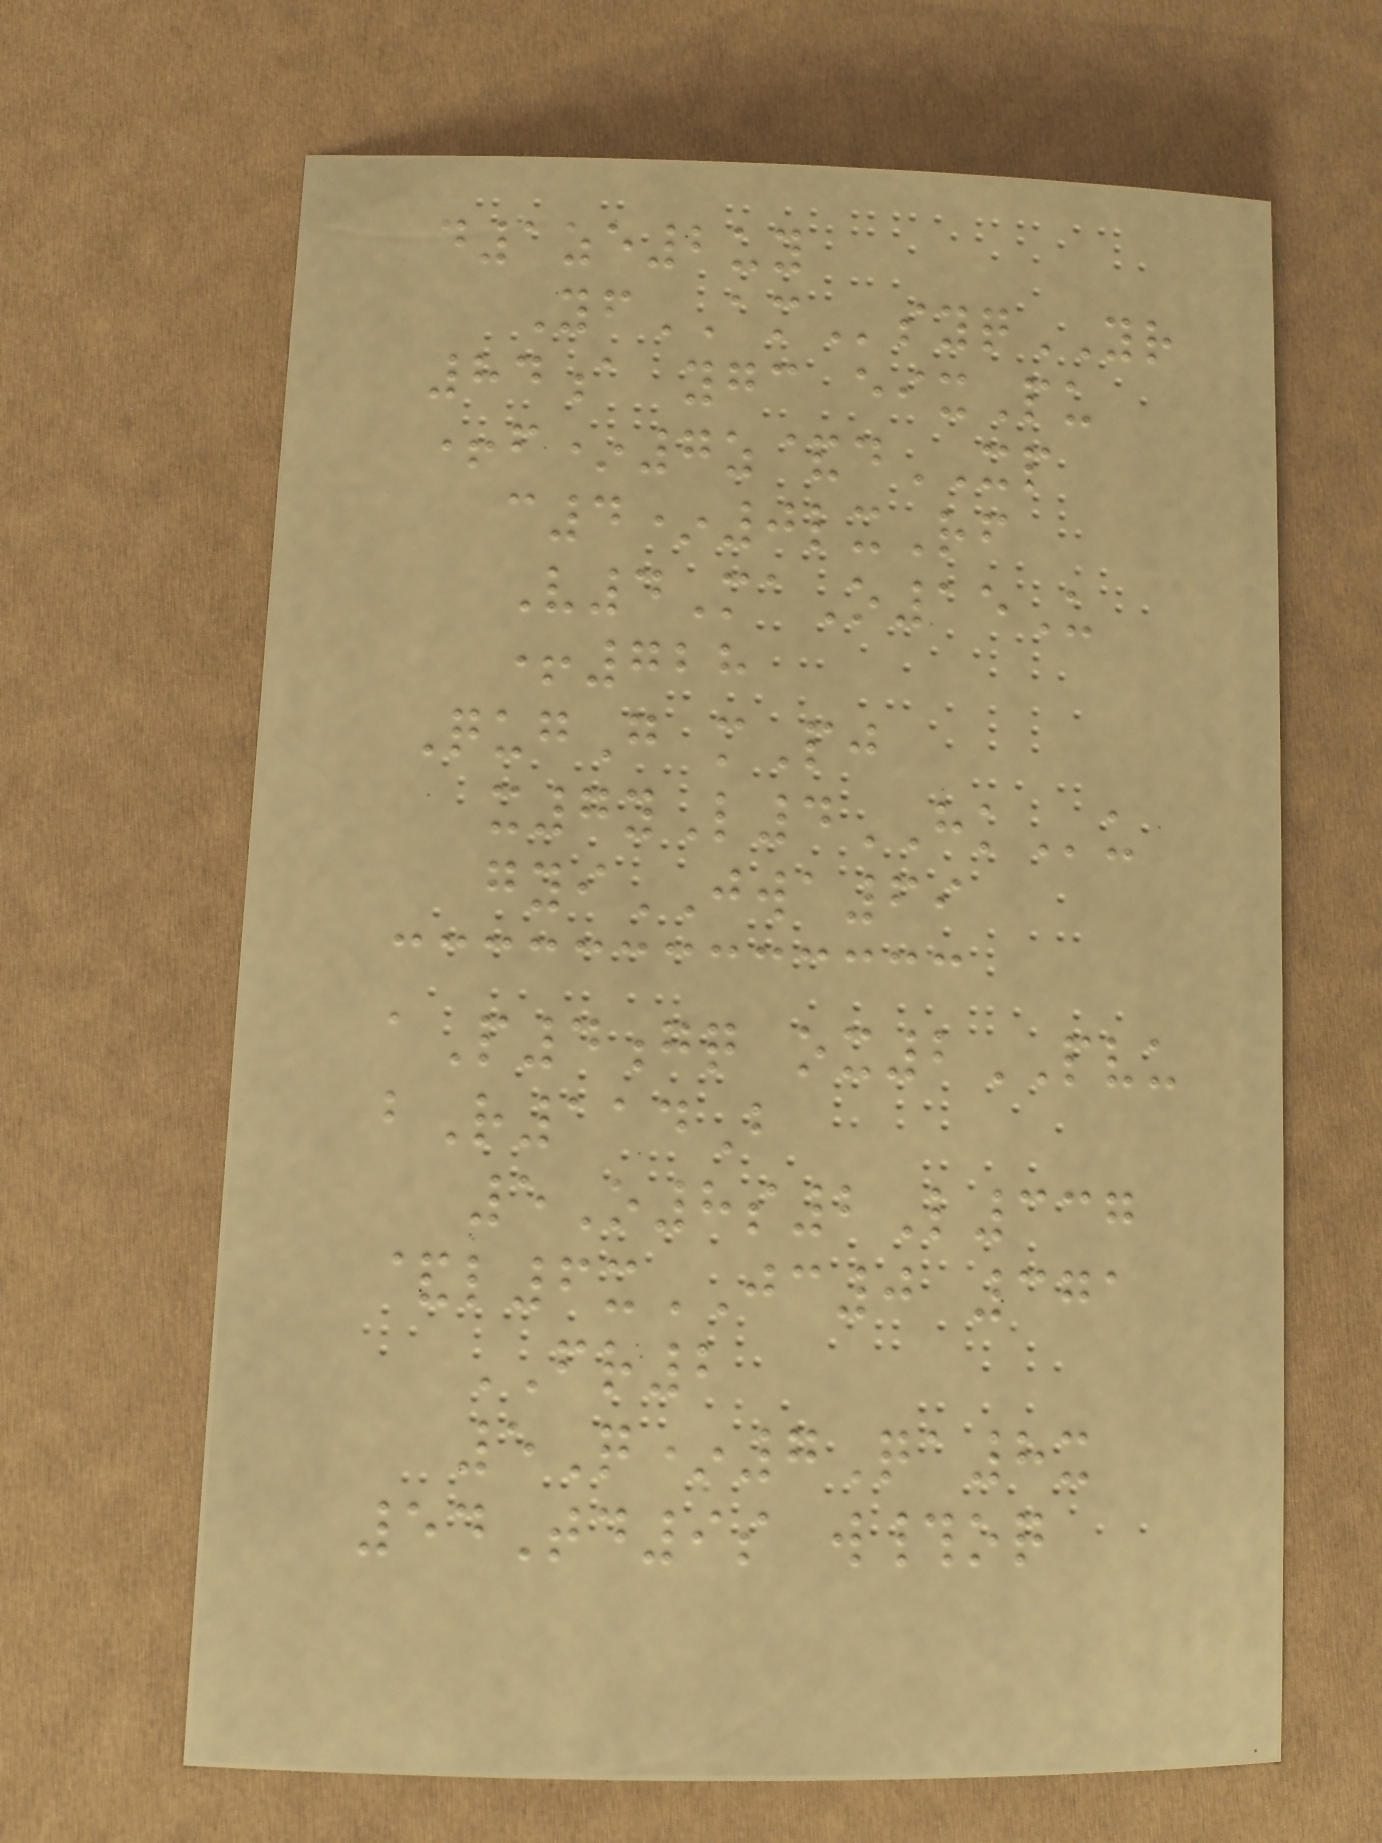d1ze2uy
YfAMsyqYR
84a ygc eixPu
+f*7z&dXP
c4*0lxRf
V4MaO15U
+728
QugG mPj
x7yL4HKu
gyiJWA69
aP4gq ox2PVU
bR114B
5O8s2L337
&l6xJC0 371
FR2
5Q*7Qa8x
54Td9s w#oq
